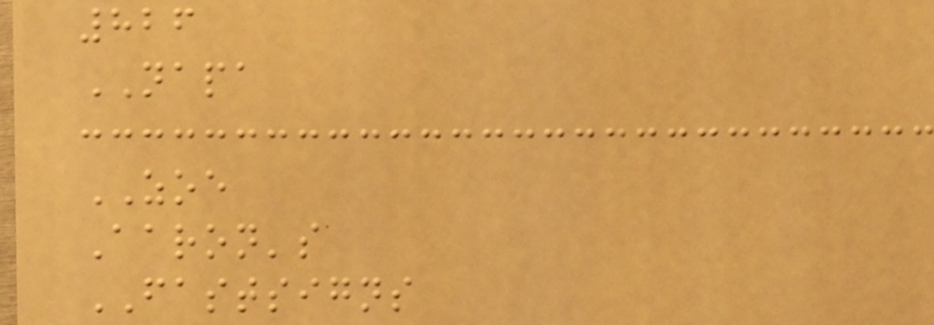826
NAPA
ZOE
Aaron's
FASTSIGNS
